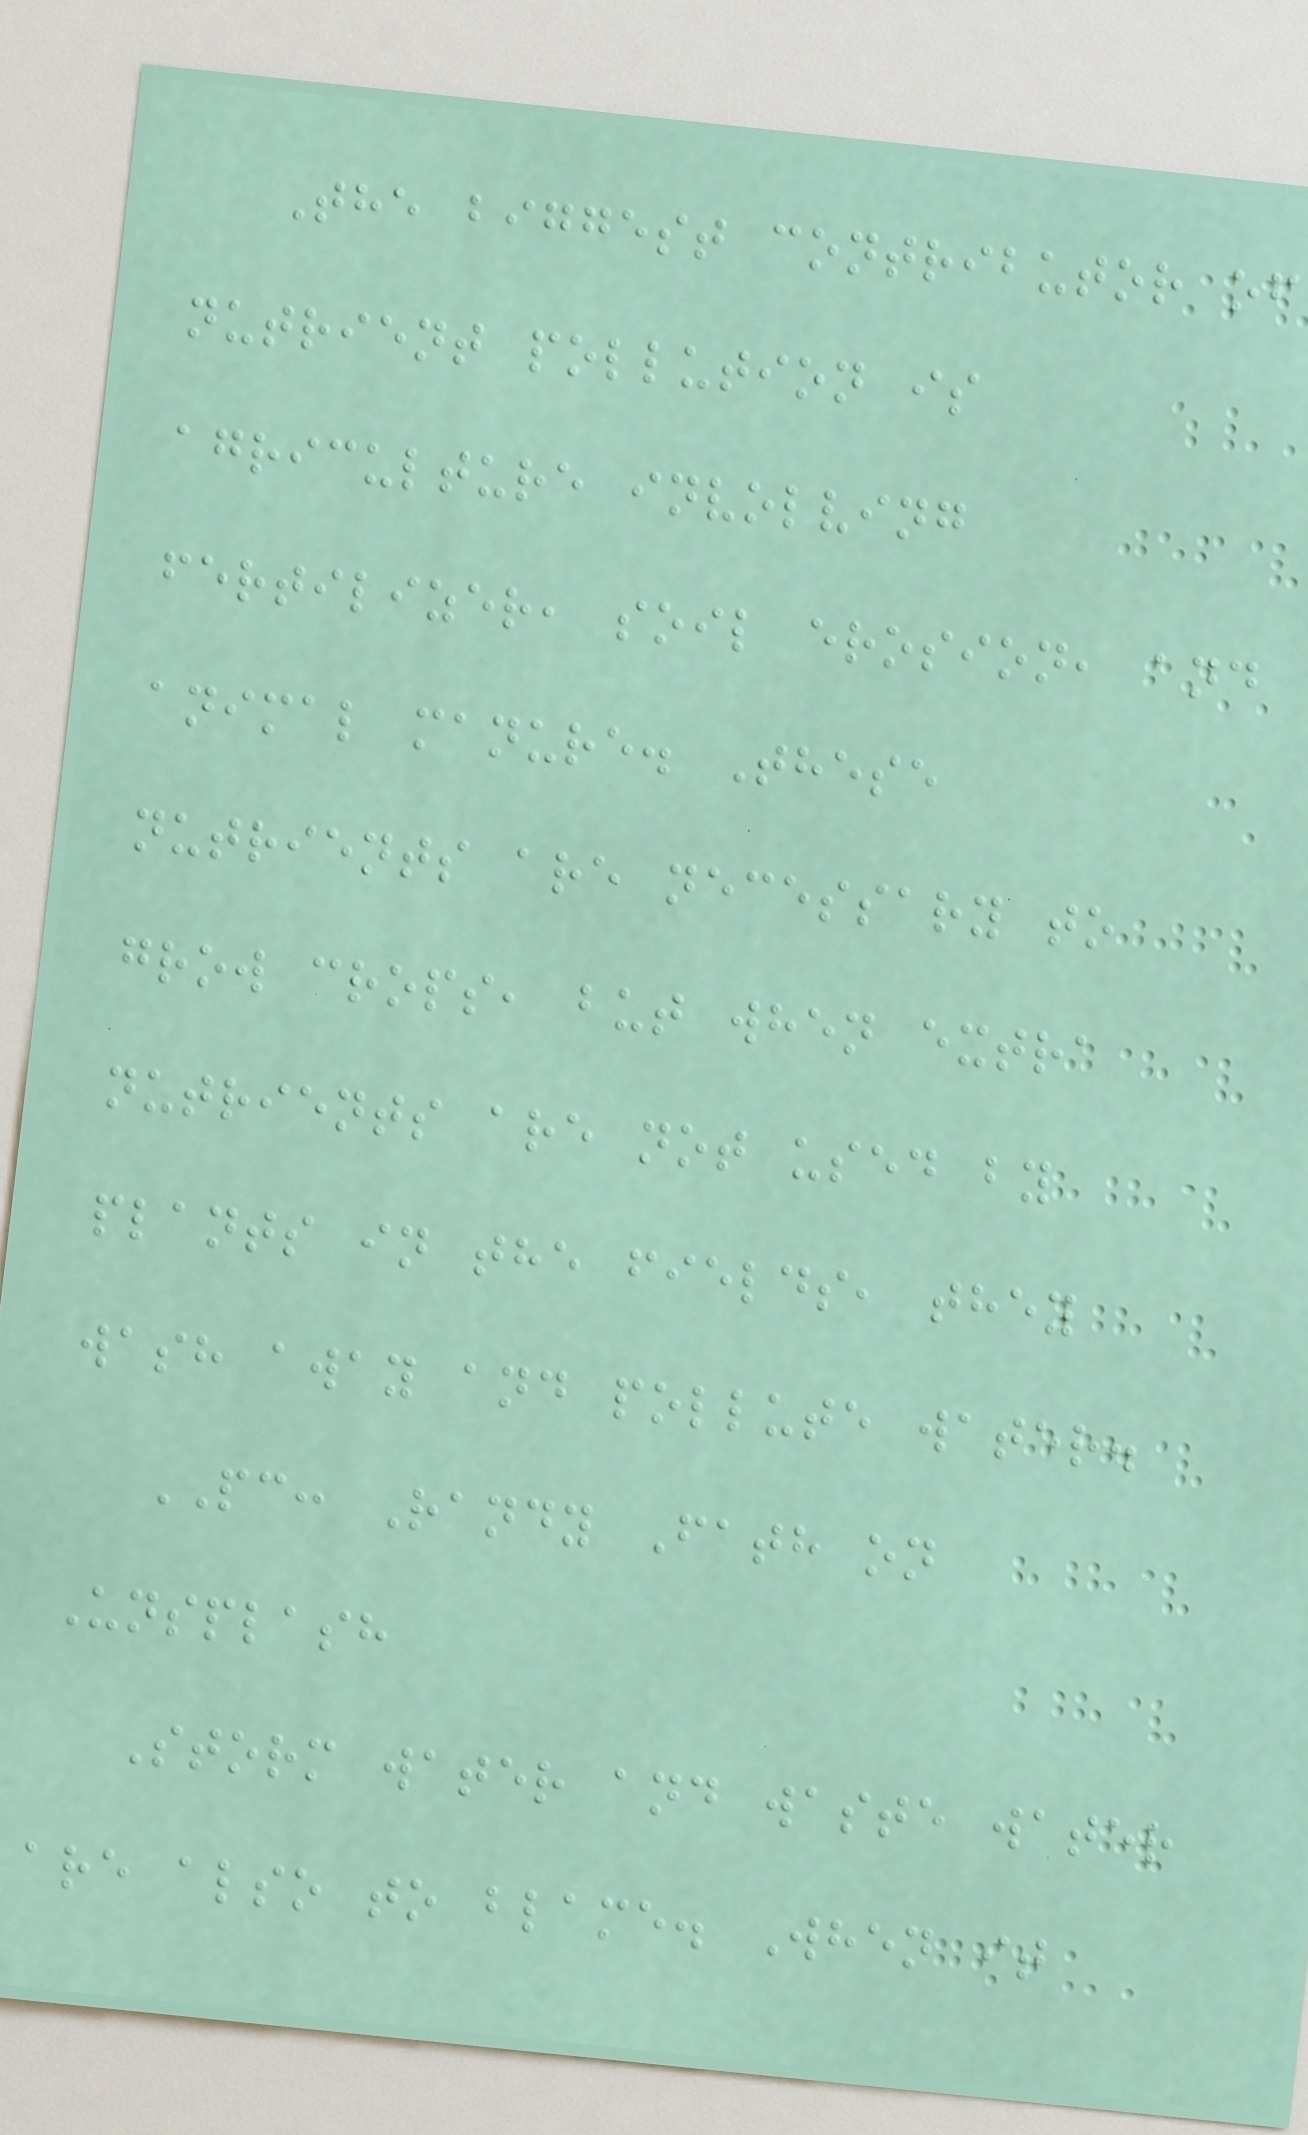The biggest contributor of
nutrient pollution is
agriculture involving
fertilizer, soil erosion, and
animal manure. These
nutrients are necessary to
grow crops, but when extra
nutrients are not used by
plants in the fields, they
wash away and pollute water.
PC: Randy Fath on
Unsplash
Storm water and waste water
are also to blame. When it
